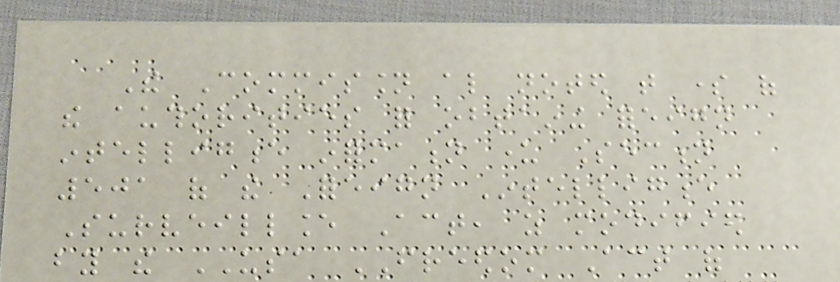The Commission also noted that some of
the authorities for obtaining foreign
intelligence information under Section
501 of the Foreign Intelligence
Surveillance Act, as modified
by the USA FREEDOM Act of
